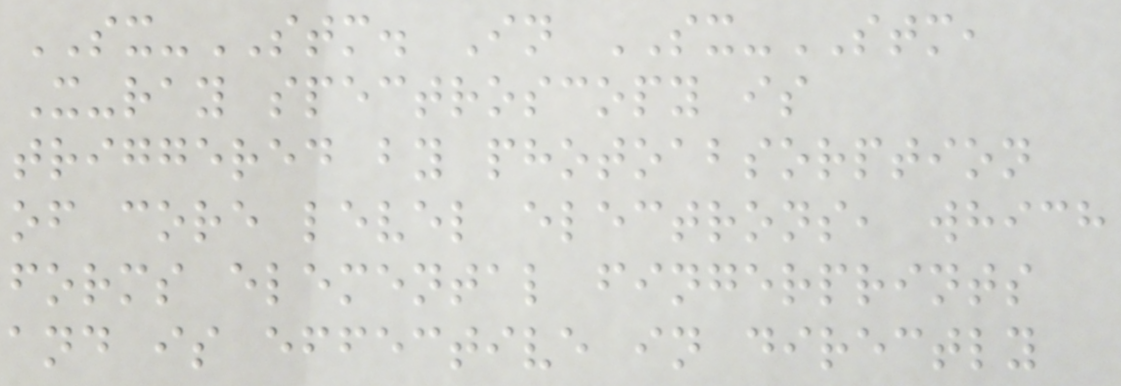SX-STM. In SX-STM,
X-ray spectroscopy is
triggered by photoabsorption
of core level electrons, which
forms elemental fingerprints
and is effective in directly
